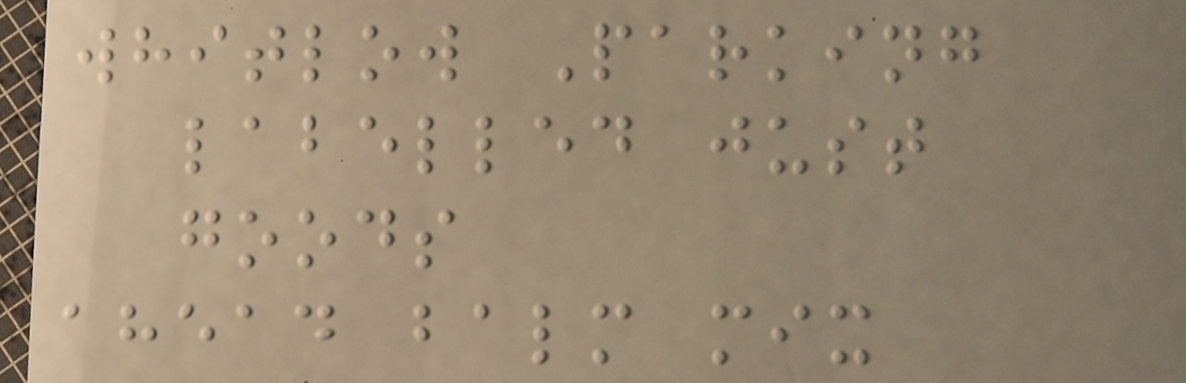whitlow Parking
labelled just
goods
ahead balm mix
